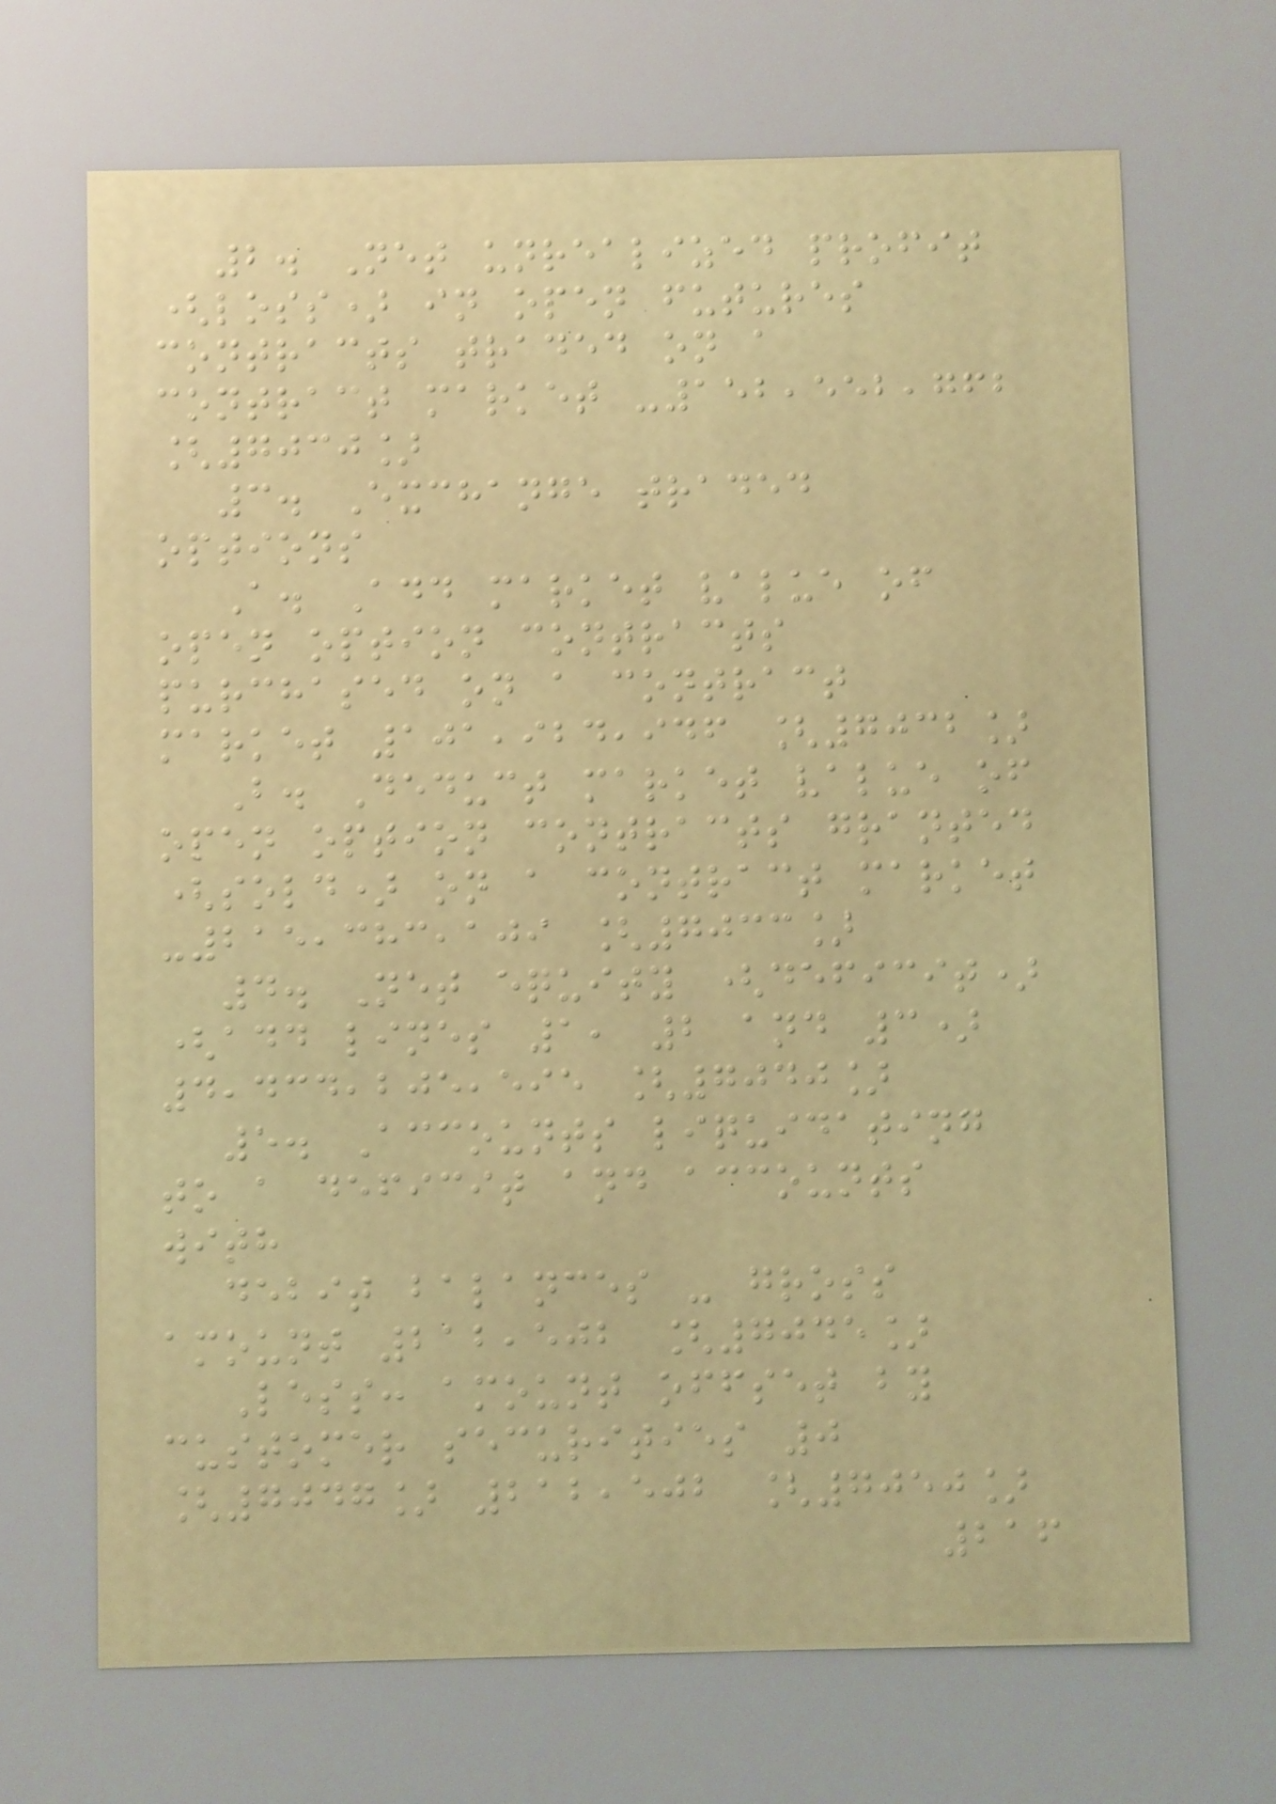2. Net unrealized profit
(loss) in open futures
contracts traded on a
contract market -152,552,762
[7030]
3. Exchange traded
options
A. Add market value of
open option contracts
purchased on a contract
market 101,924,946 [7032]
B. Deduct market value of
open option contracts granted
(sold) on a contract market
-215,383,109 [7033]
4. Net equity (deficit)
(add lines 1, 2 and 3)
4,434,205,595 [7040]
5. Accounts liquidating
to a deficit and accounts
with
debit balances - gross
amount 212,502 [7045]
Less: amount offset by
customer securities 0
[7047] 212,502 [7050]
216
